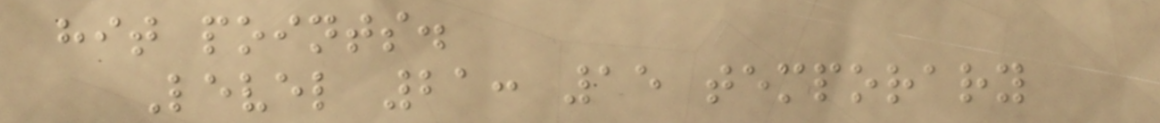hit points.
Level 21: 15 temporary
